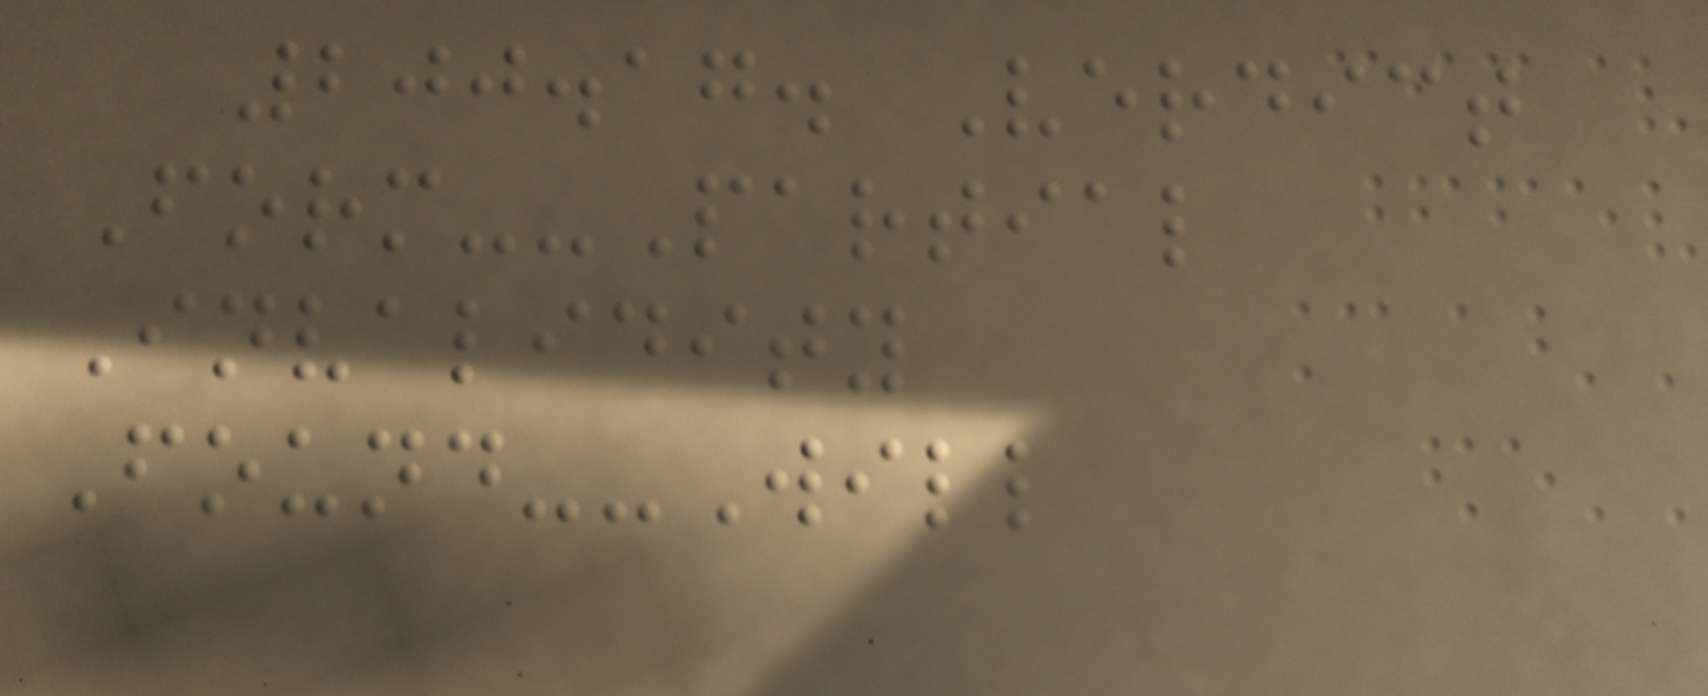200.17. Verdict
Form--Partial
Invalidity
Found--Will
